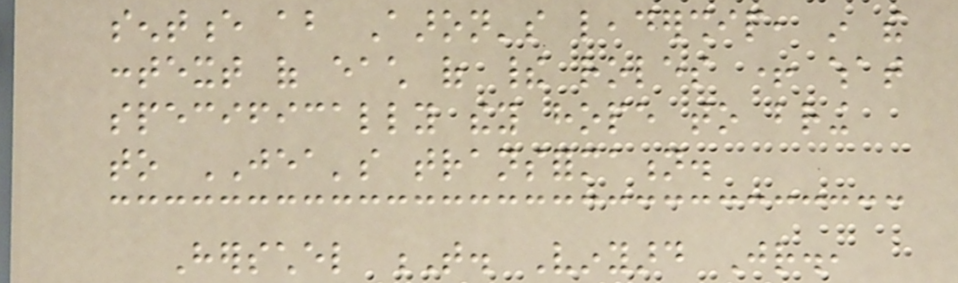sentence about Aaron's leadership, in the
context of each of their roles + what
specifically they hope to bring
to JEA's transformation.
Herschel T. Vinyard Jr.,
